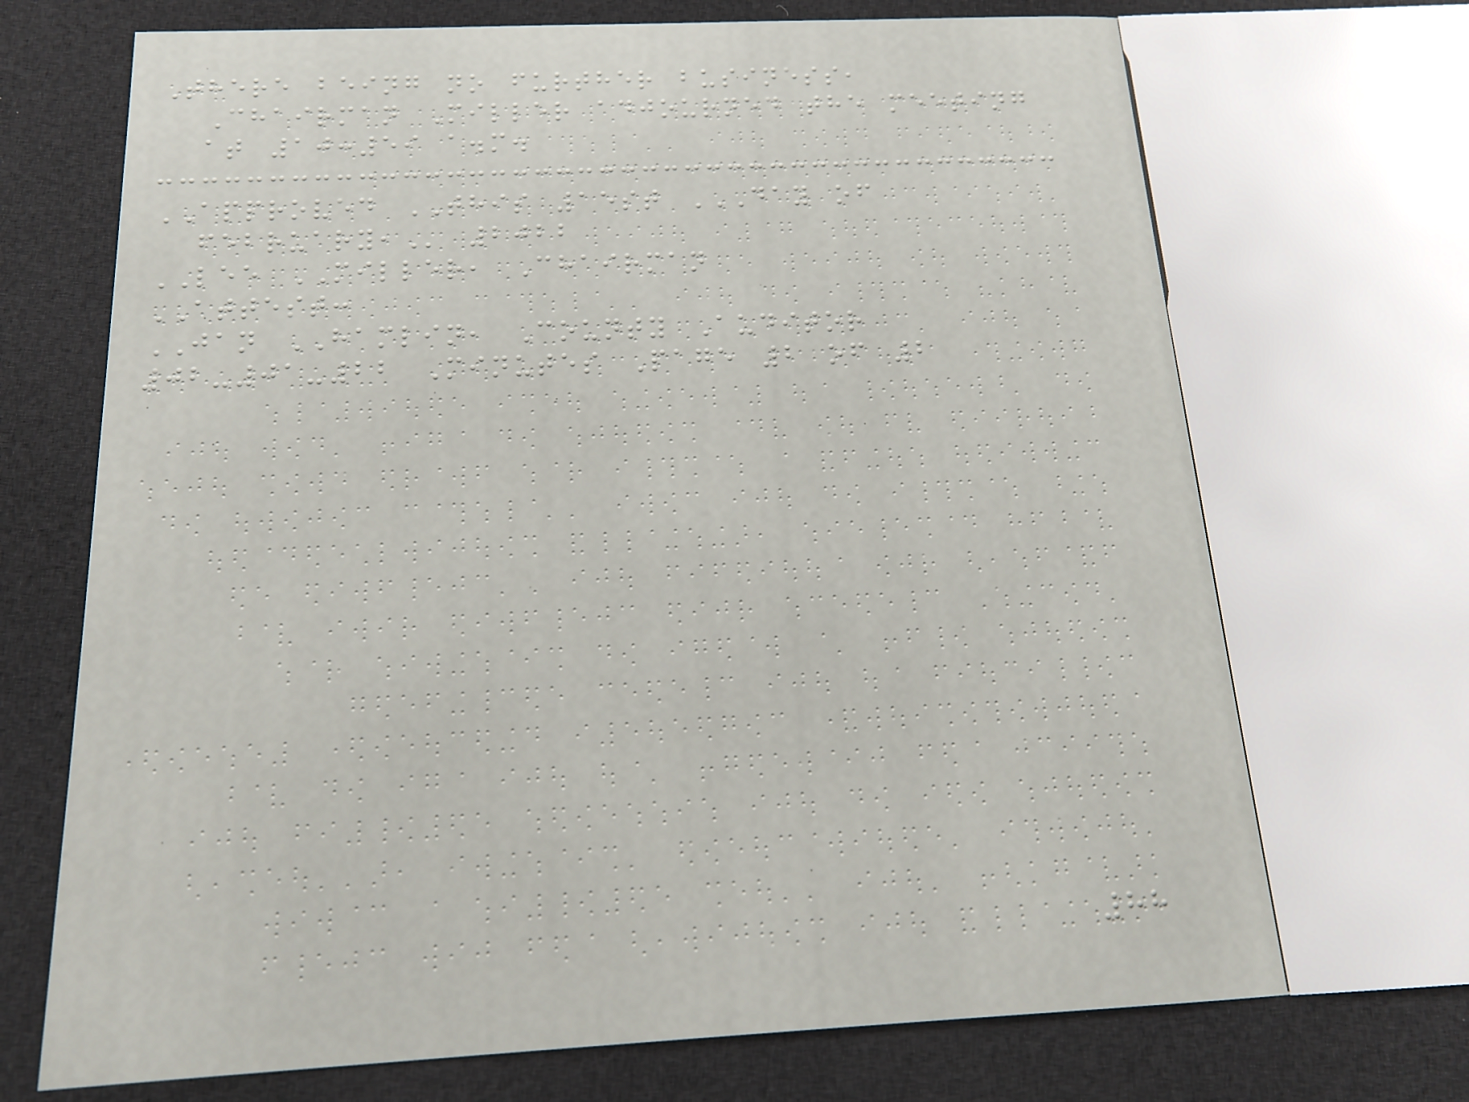There being no further business,
Chairman Miller adjourned the meeting
at 10:59 a.m.
APPROVED THIS 15st DAY OF
FEBRUARY, 2022
LEE MILLER, Chairman
ATTEST:
JAN HAMLIN, County Auditor
02-01-22 Minutes Page 2 of 2
88
